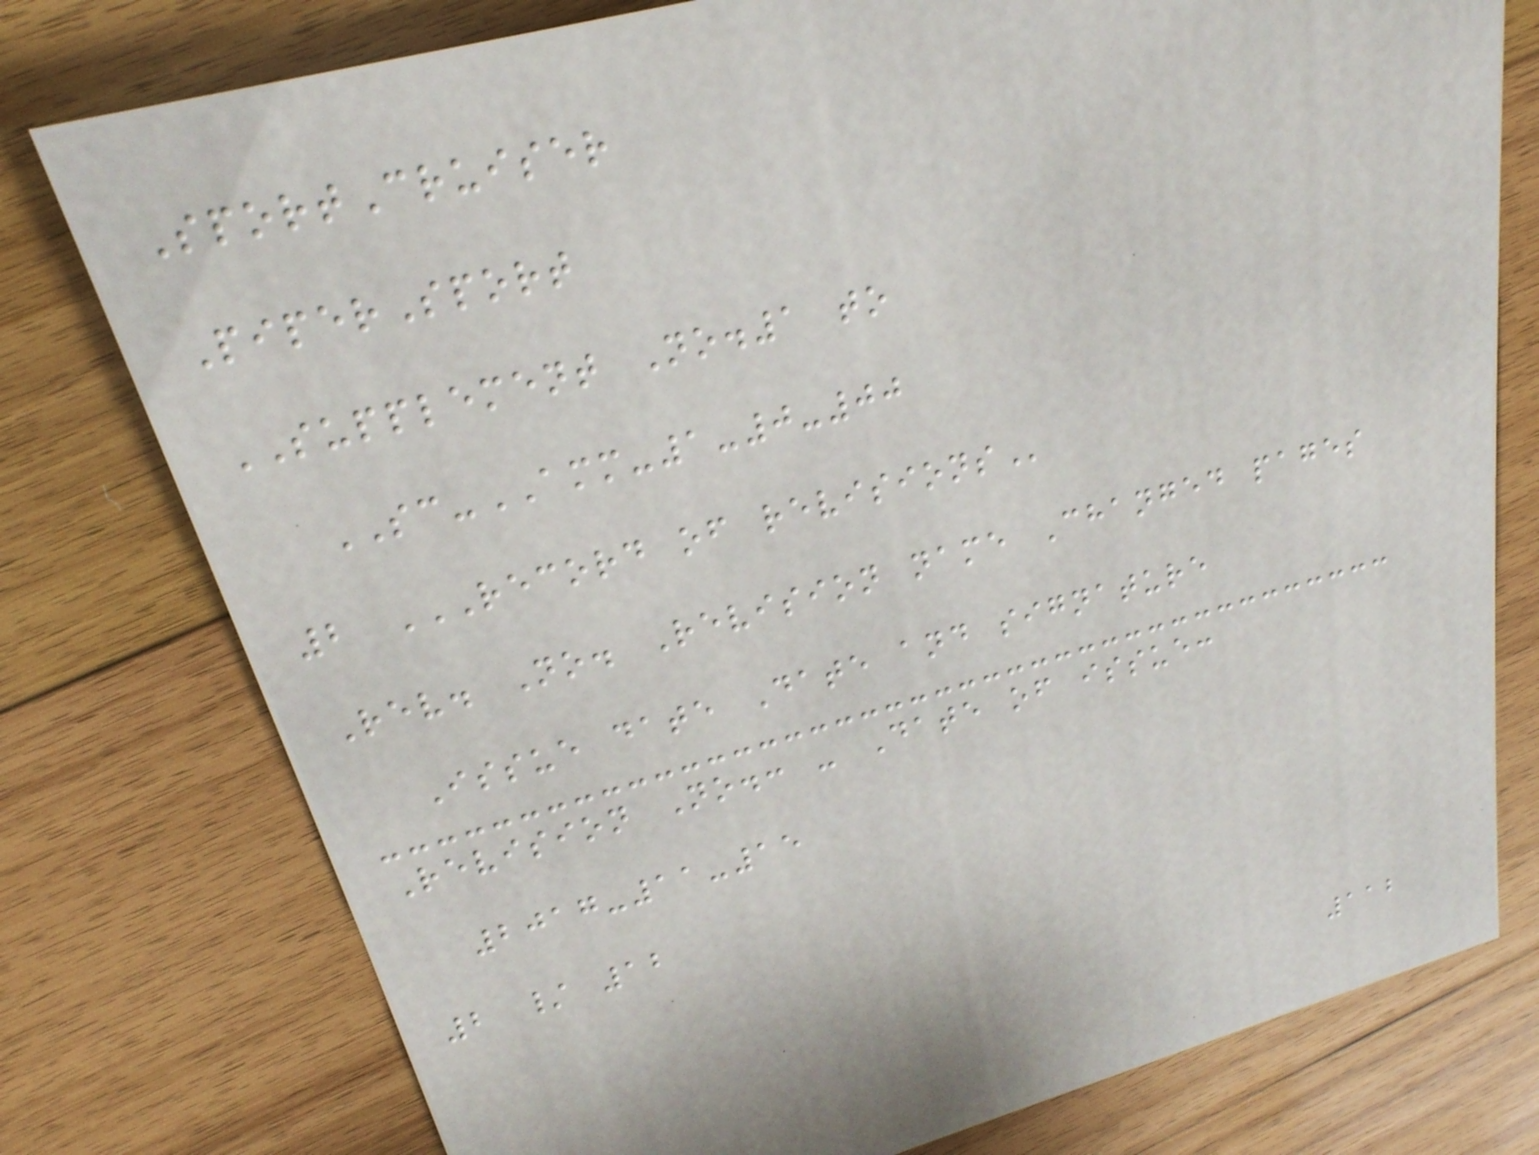SportCruiser
PiperSport
SUPPLEMENT No.1 to
SC-AMM-1-0-00
2 RECORD OF REVISIONS
Rev. No. Revision name Changed pages
Issue date Date and signature
Revision No.: - Date of issue:
2017-11-15
2 / 12
112
